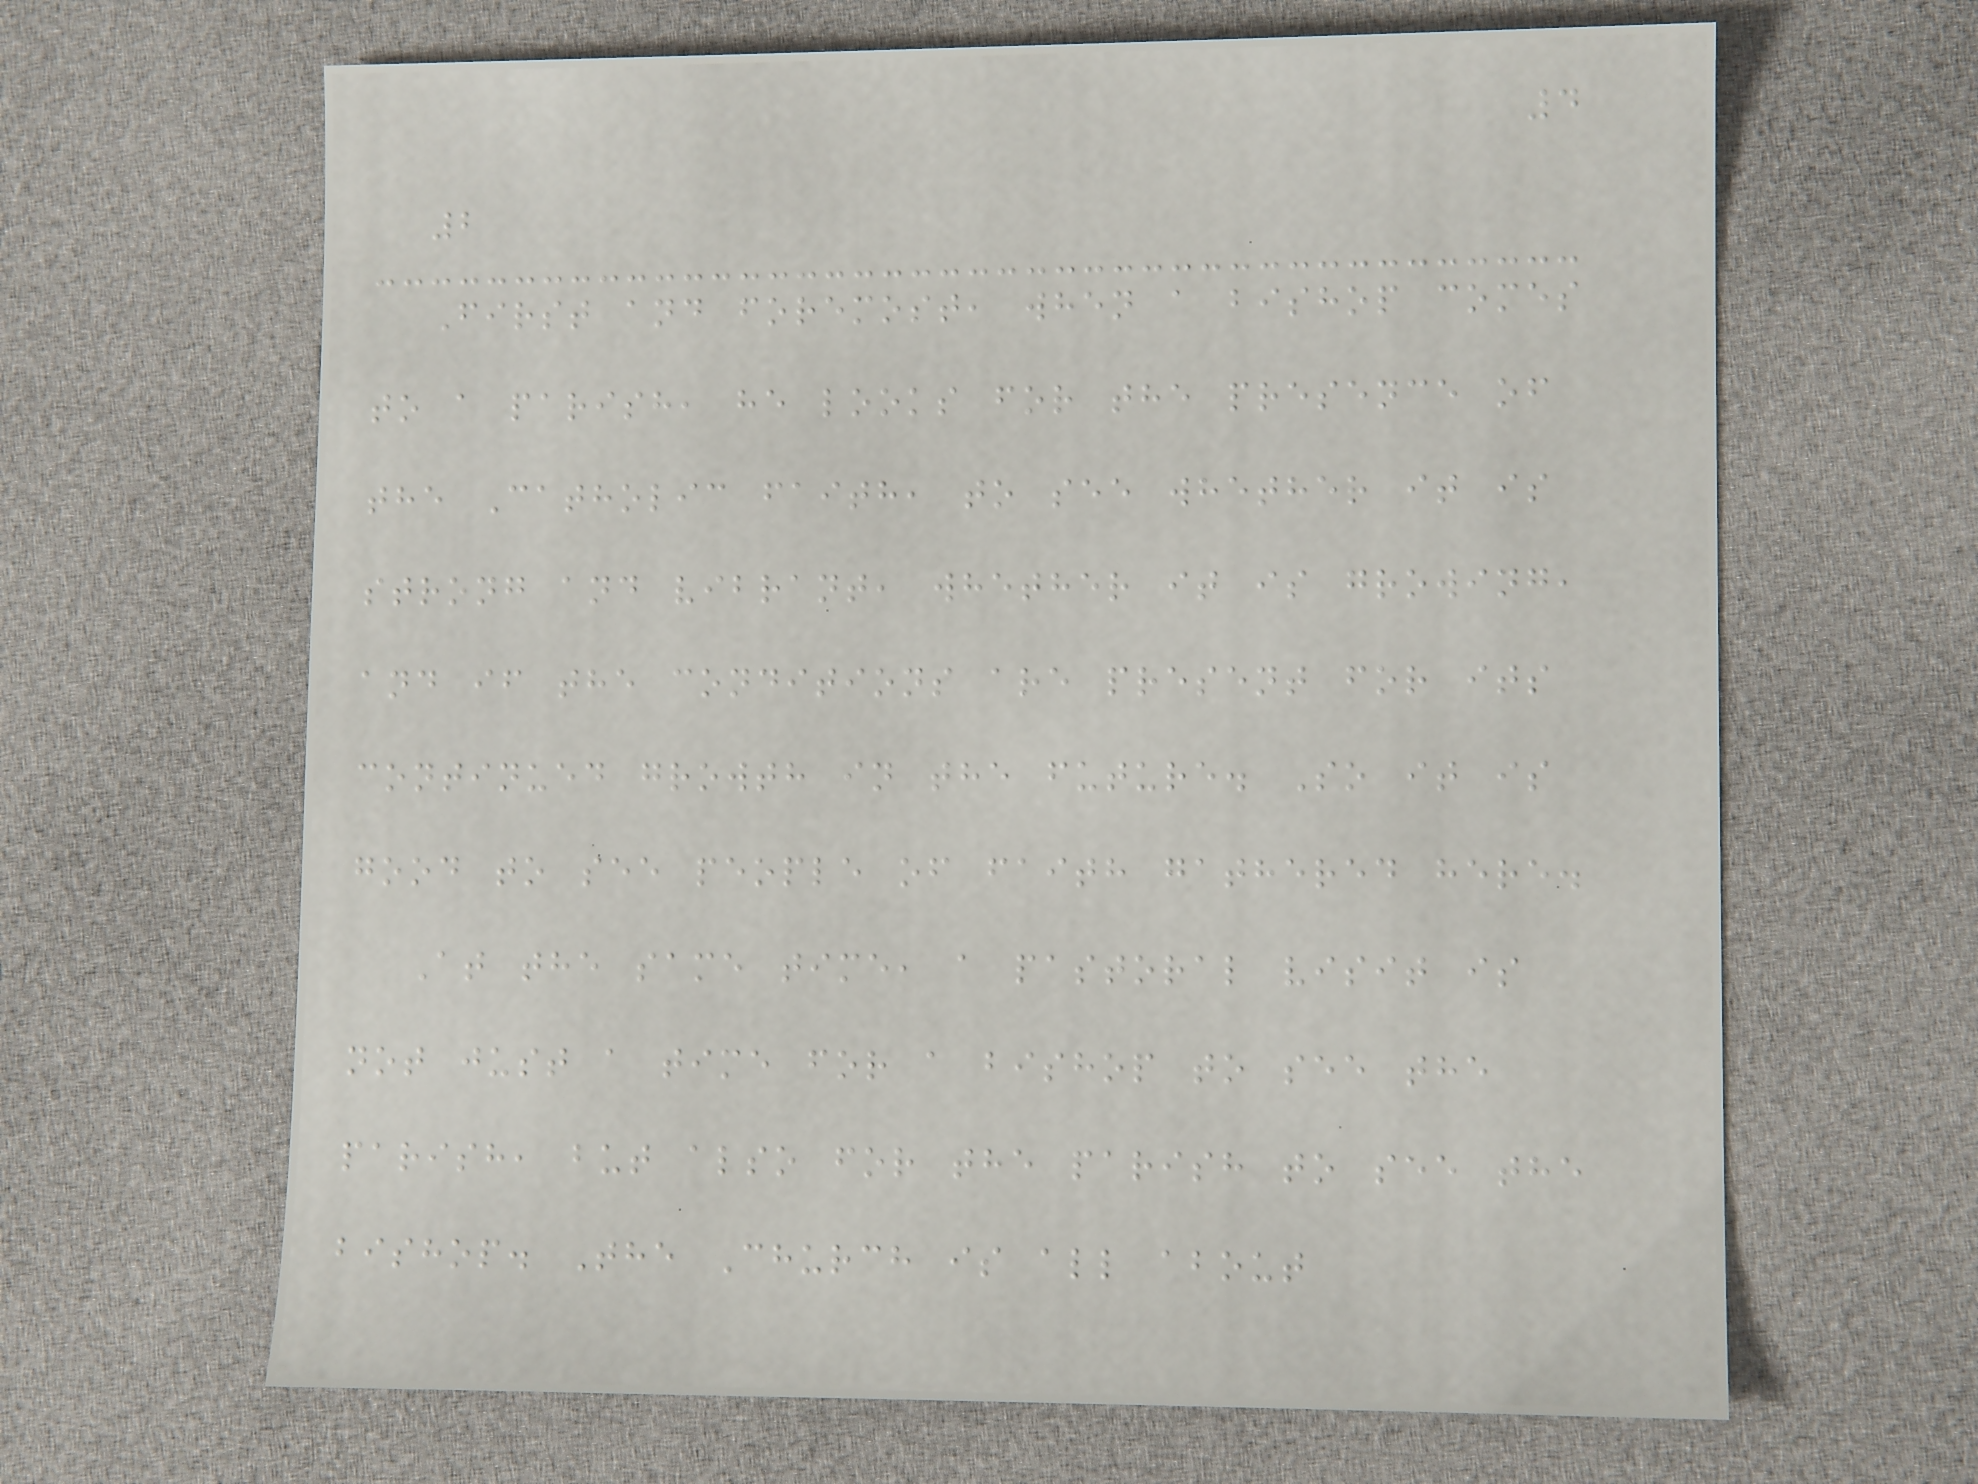4
2
First and foremost, when a bishop comes
to a parish, he looks for the presence of
the Catholic faith, to see whether it is
strong and vibrant, whether it is growing,
and if the conditions are present for its
continued growth in the future. So it is
good to see people of faith gathered here.
At the same time, a pastoral visit is
not just a time for a bishop to see the
parish, but also for the parish to see the
bishop. The Church is all about
